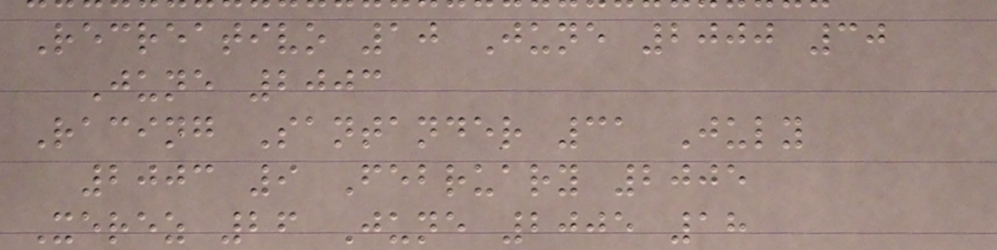Recreativo 10 June 2000 30
June 2003
Racing Santander 31 July
2003 9 February 2005
Xerez 26 June 2005 18
